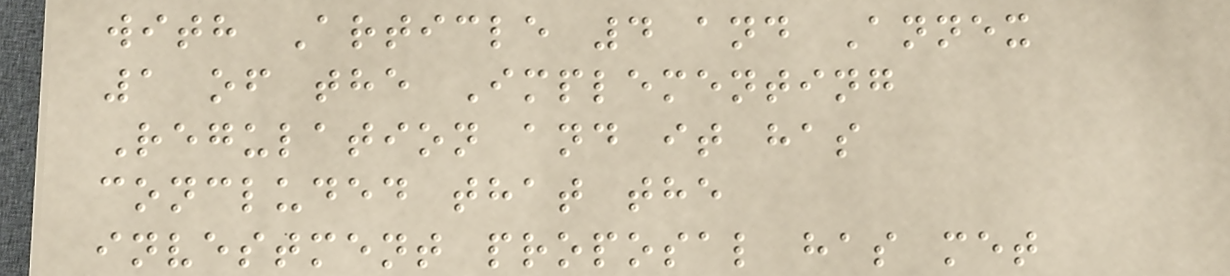with Article 4 and Annex
1 of the Implementing
Regulation and it has
concluded that the
investment proposal has met
